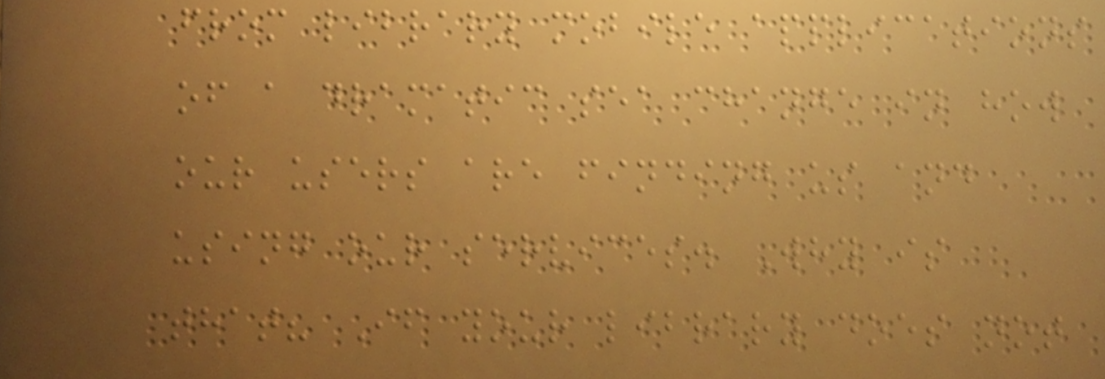from library mobile applications
of a dramatic sea change in how
our users are finding us and
using our services. Why is
that? If your library does not
